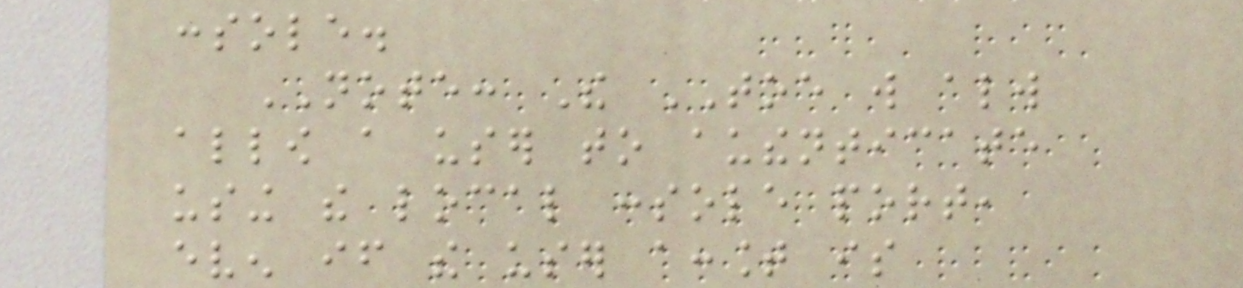console.
NOTE: The TOE will always
allow a user to authenticate
using the local console port,
even if the user account is
